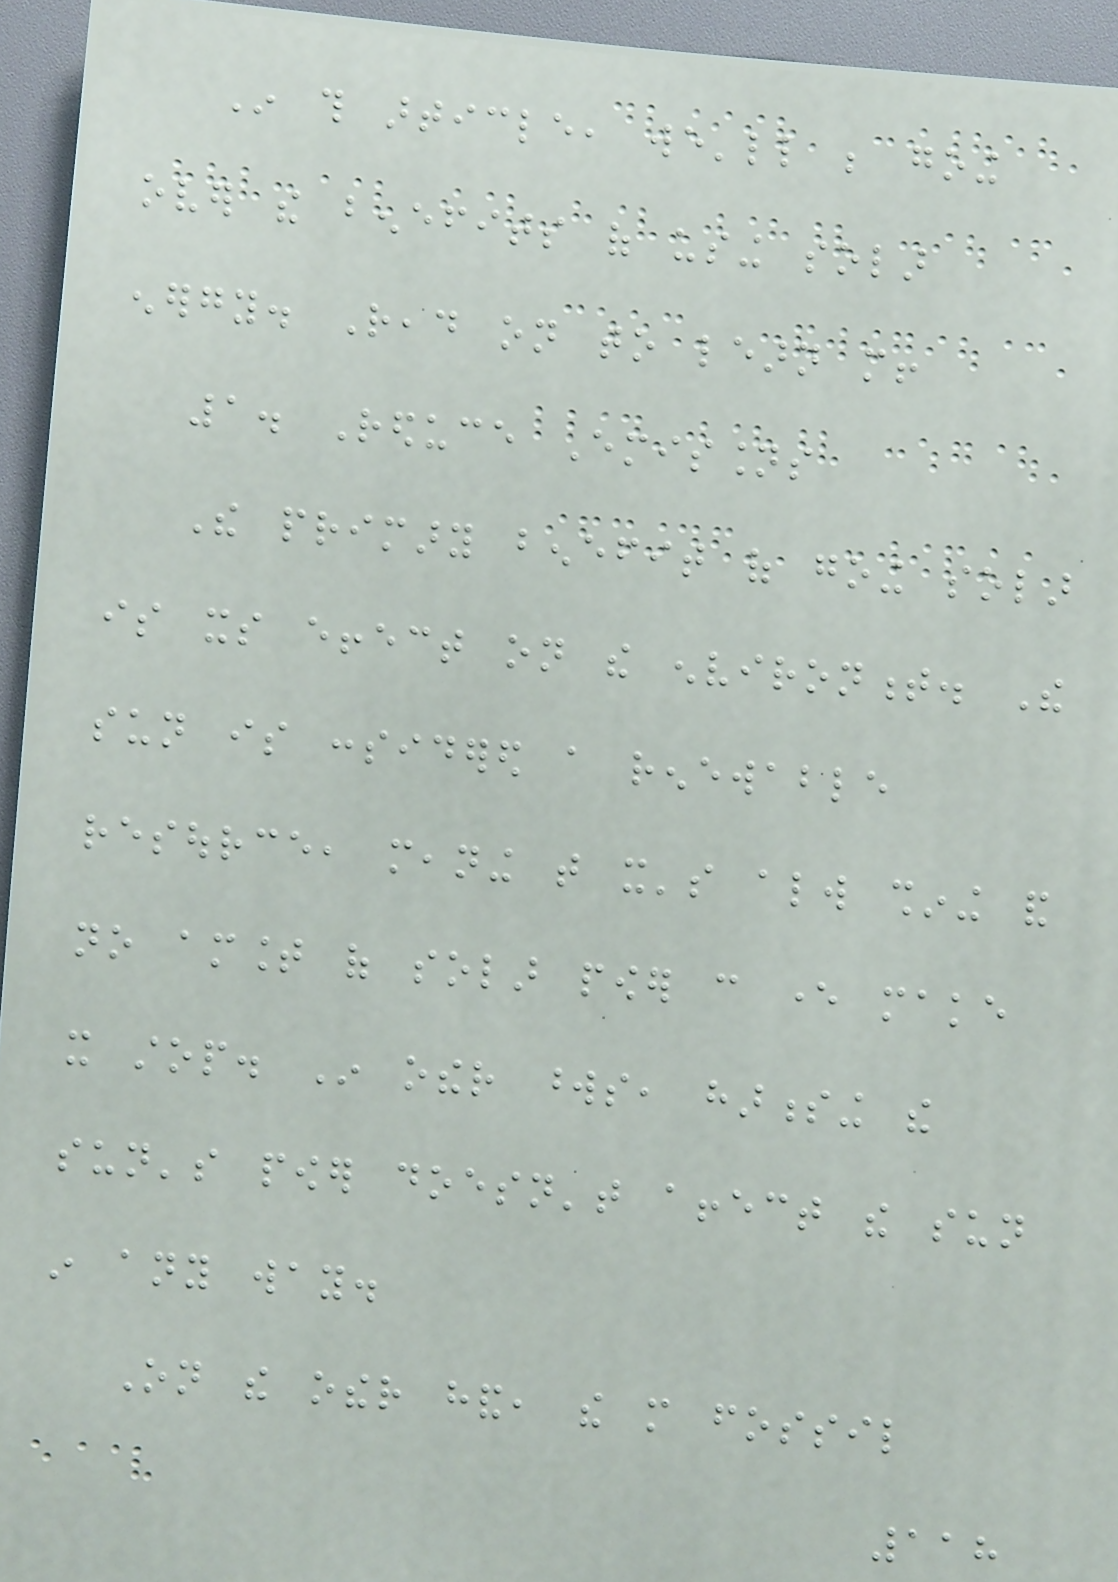In this article, we'll be going
over the benefits of using solar
energy. Read on to learn more!
1. Reduce Emissions
The primary benefit of going solar
is its effect on the environment. The
sun is considered a renewable
resource, meaning that it's always shining and
no amount of solar power can ever make
it stop. In other words, harnessing the
sun's power doesn't affect the sun
in any way.
On the other hand, the more fossil
118
